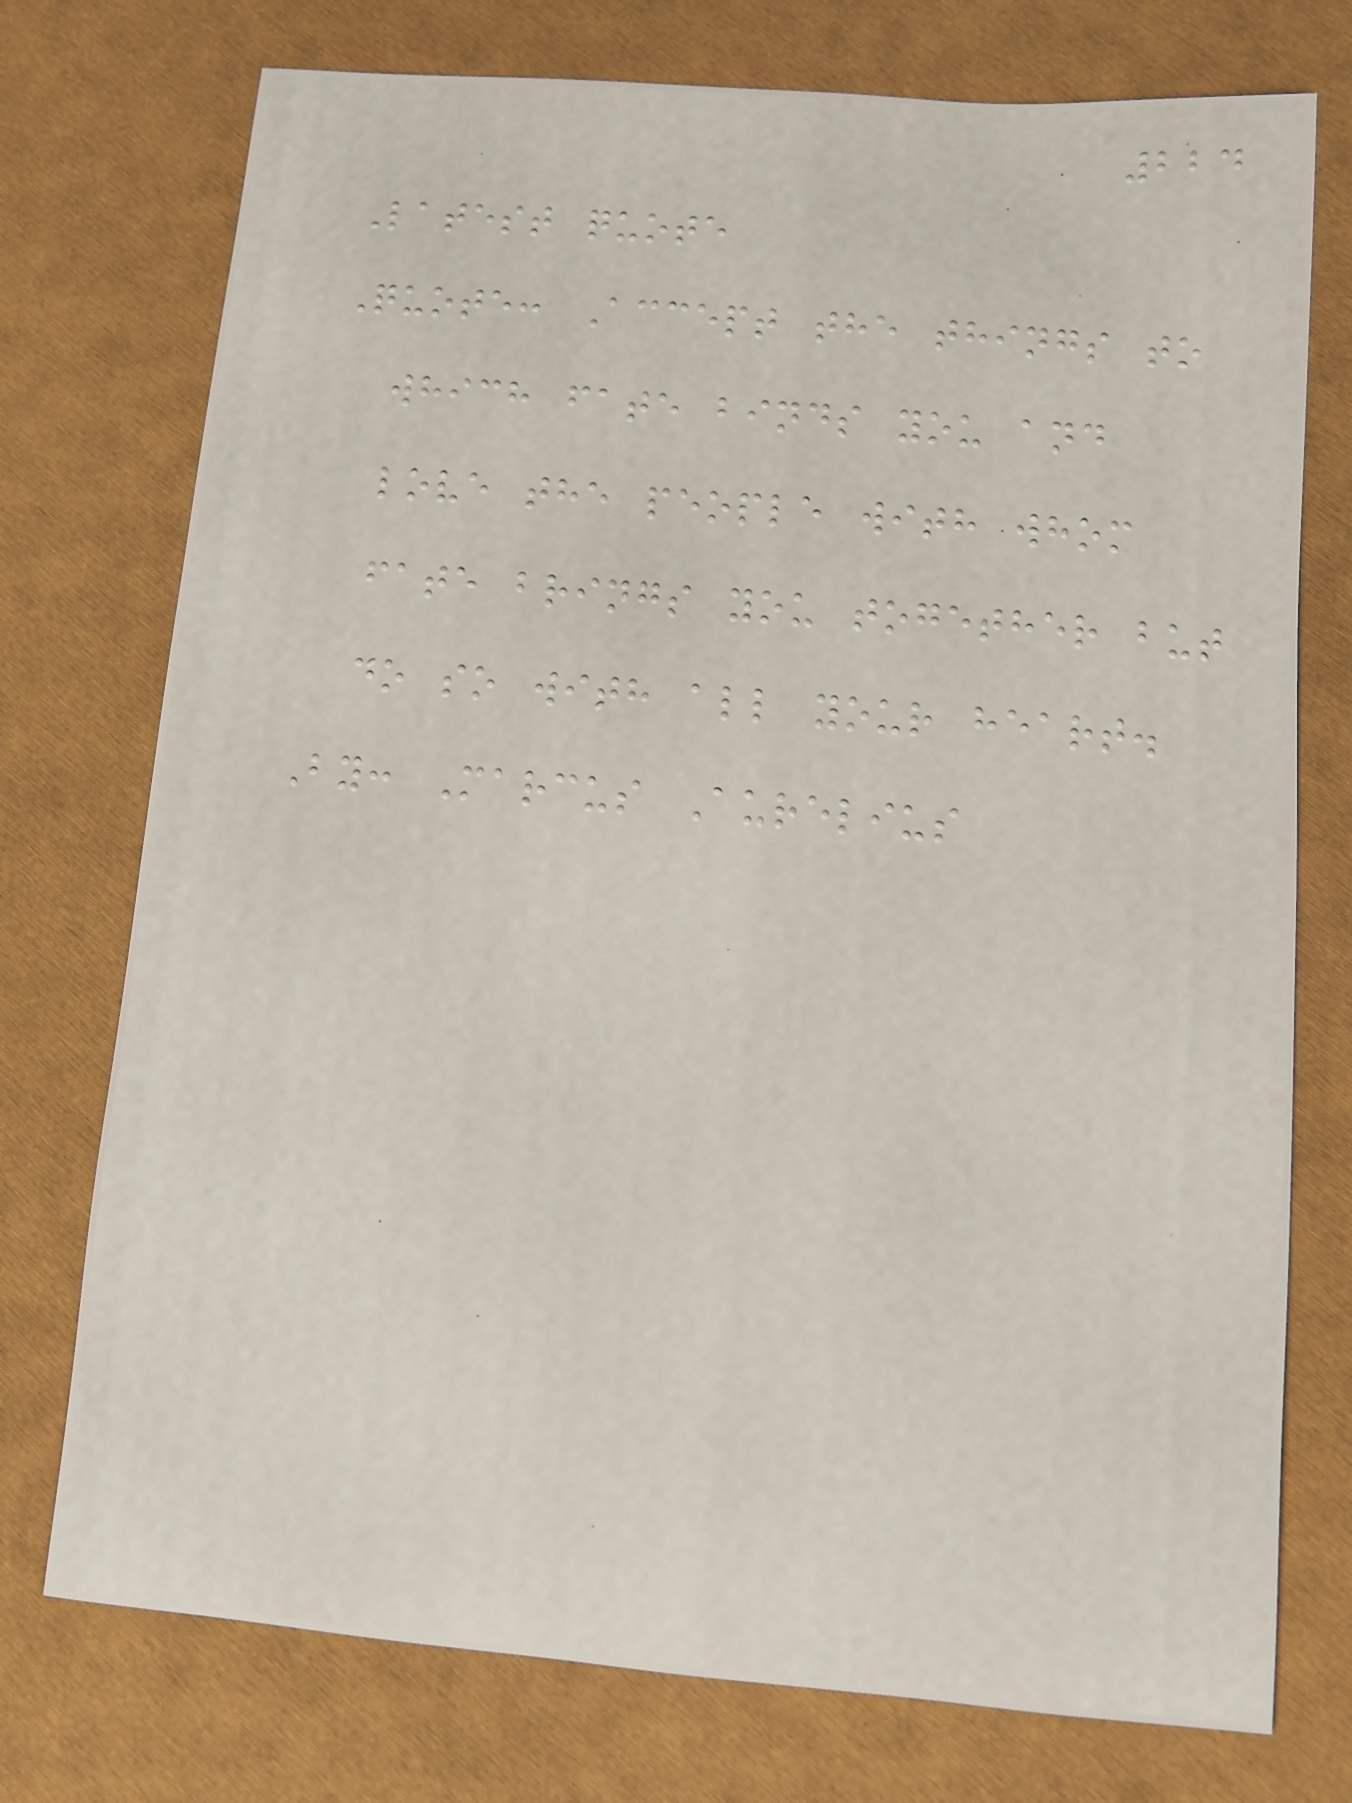224
Latest quote
Quote: Accept the things to
which fate binds you and
love the people with whom
fate brings you together but
do so with all your heart.
By: Marcus Aurelius
